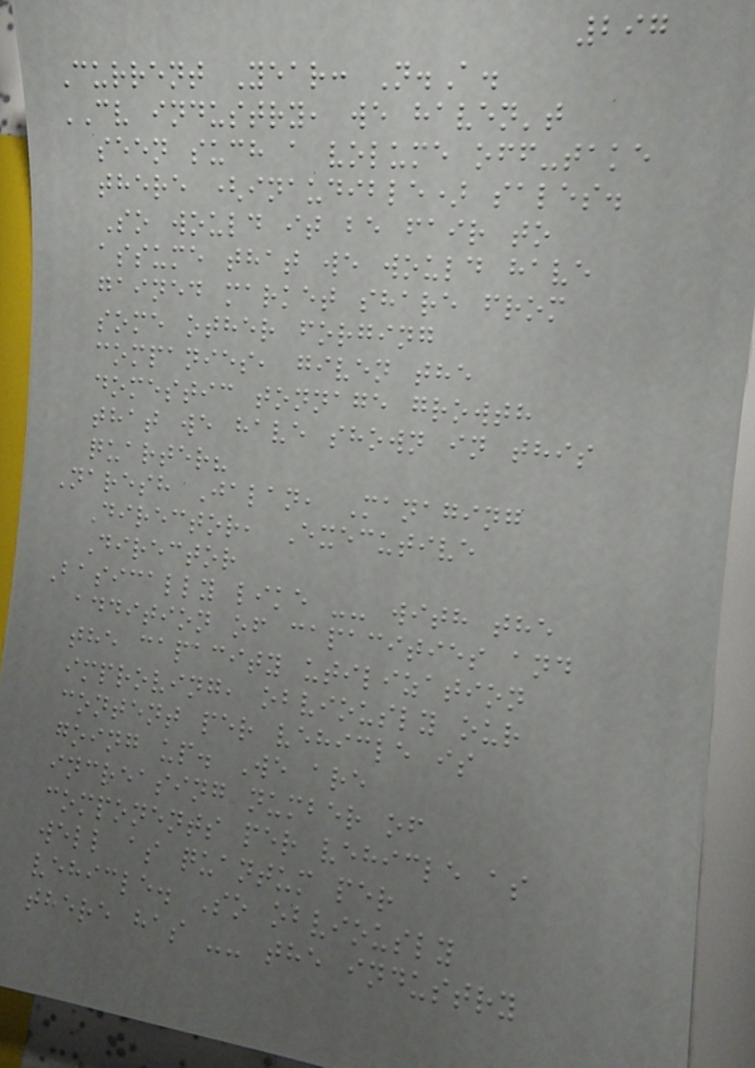297
Current Year: N.A.
CV industry, we haven't
seen such a volume off-take
there (inaudible) sales.
So would it be fair to
assume that we would have
gained market share from
some other forging
companies, given the
domestic tonnage growth
that we have shown in this
quarter?
Naresh Jalan, Managing
Director, Executive
Director
Basically like -- with the
addition of capacities and
the capacity utilization
improving, obviously our
content per vehicle is
going up. We are
increasing number of
components per vehicle as
well as quantum per
vehicle. So obviously
there has -- the industry
